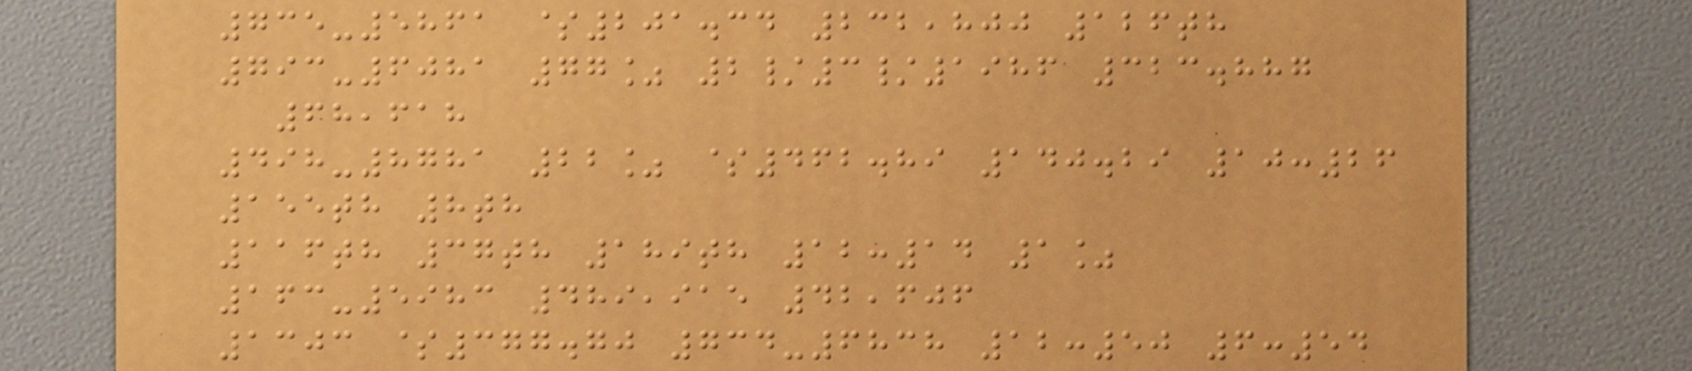735-5861 $201.34 232,800 126th
793-6081 77% 2/3/1986 323.887
68,618
498-8781 22% $462.89 140.29 10:26
155th 8th
116th 37th 189th 12:14 1%
163-5983 489,915 42,606
1303 $377.70 734-6838 12:50 6:54
